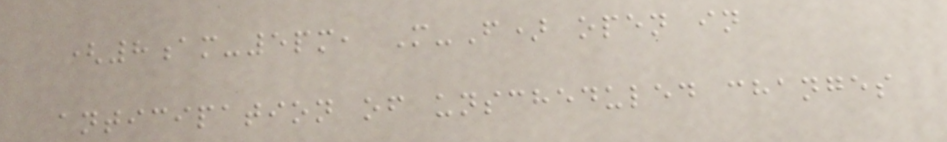(8am-5pm, M-F) open in
anticipation of unscheduled changes
